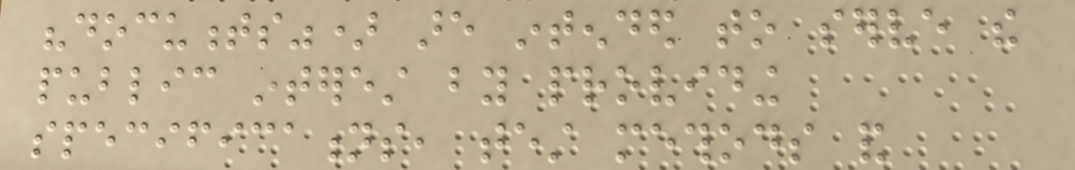"documents") are intended to serve the
public interest by providing
specifications, test methods and
